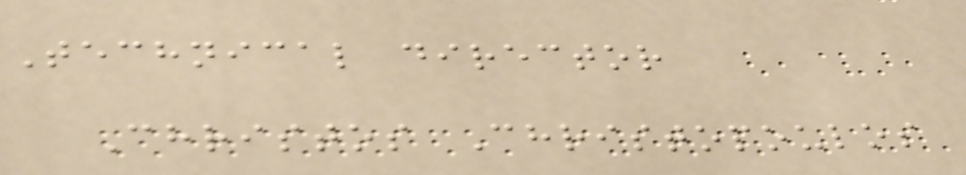Technical director
Christos Christopoulos
